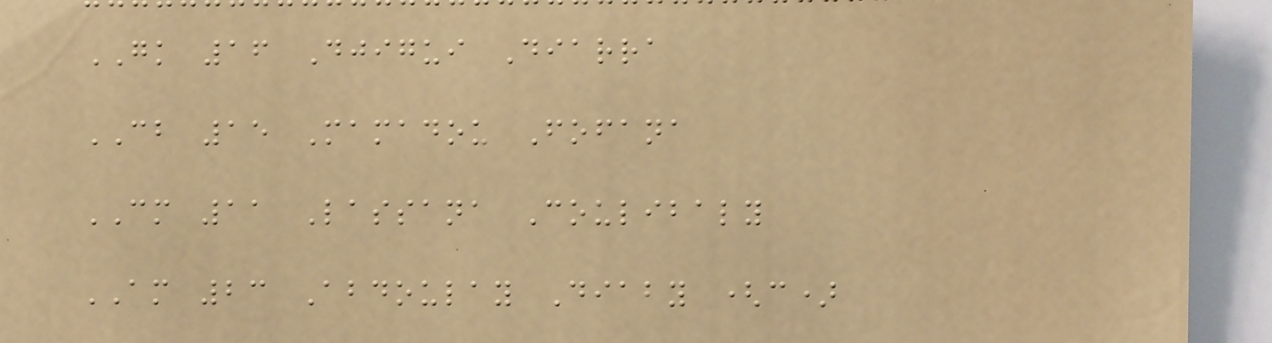GK 16 Djigui Diarra
CB 15 Mamadou Fofana
CM 11 Lassana Coulibaly
AM 23 Abdoulay Diaby (c)
